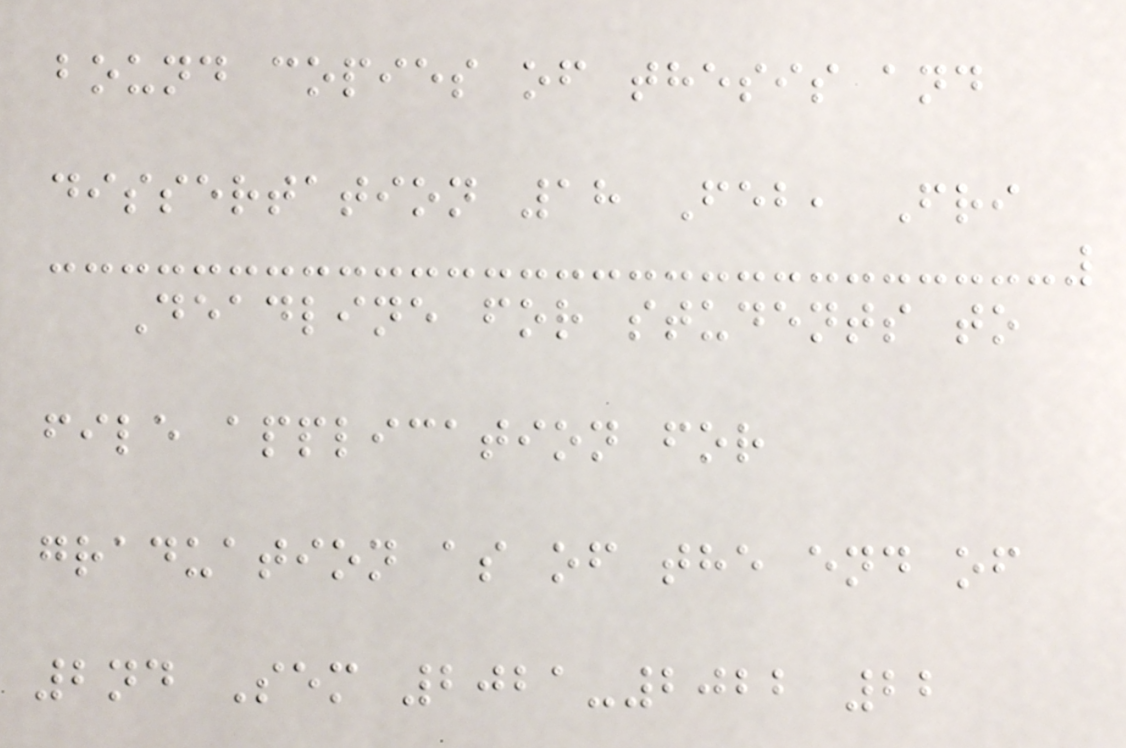bound copies of thesis and
dissertation 18 Feb, Fri
Deadline for students to
file application for
graduation as of the end of
2nd Sem 2021-2022 22
